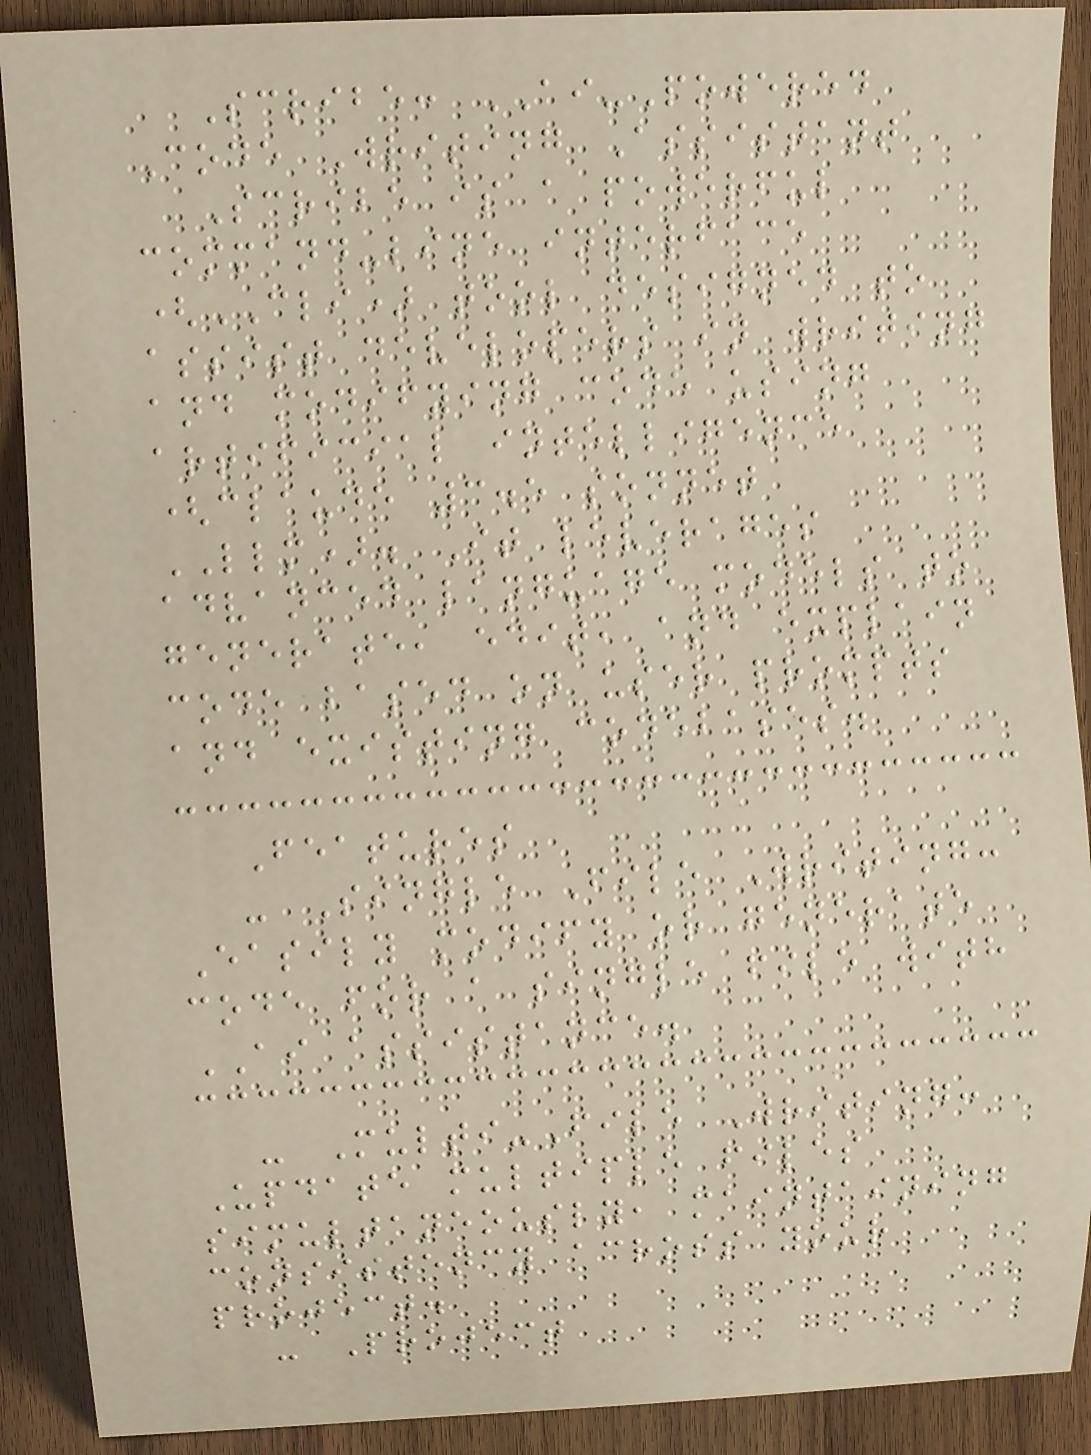Scribe: AI-Powered
Code Writing Assistant
Scribe is a powerful
command-line interface
(CLI) tool designed to
assist developers in writing
and modifying code using
artificial intelligence
(claude 3.5 sonnet
LLM). It leverages
advanced language models to
generate, edit, and explain
code based on user prompts
and existing codebases.
Features
- Single File Writing:
Easily modify or generate
code for a single file with
AI assistance.
- Multi-File Writing:
Update multiple files
simultaneously, maintaining
consistency across your
project.
- Project
